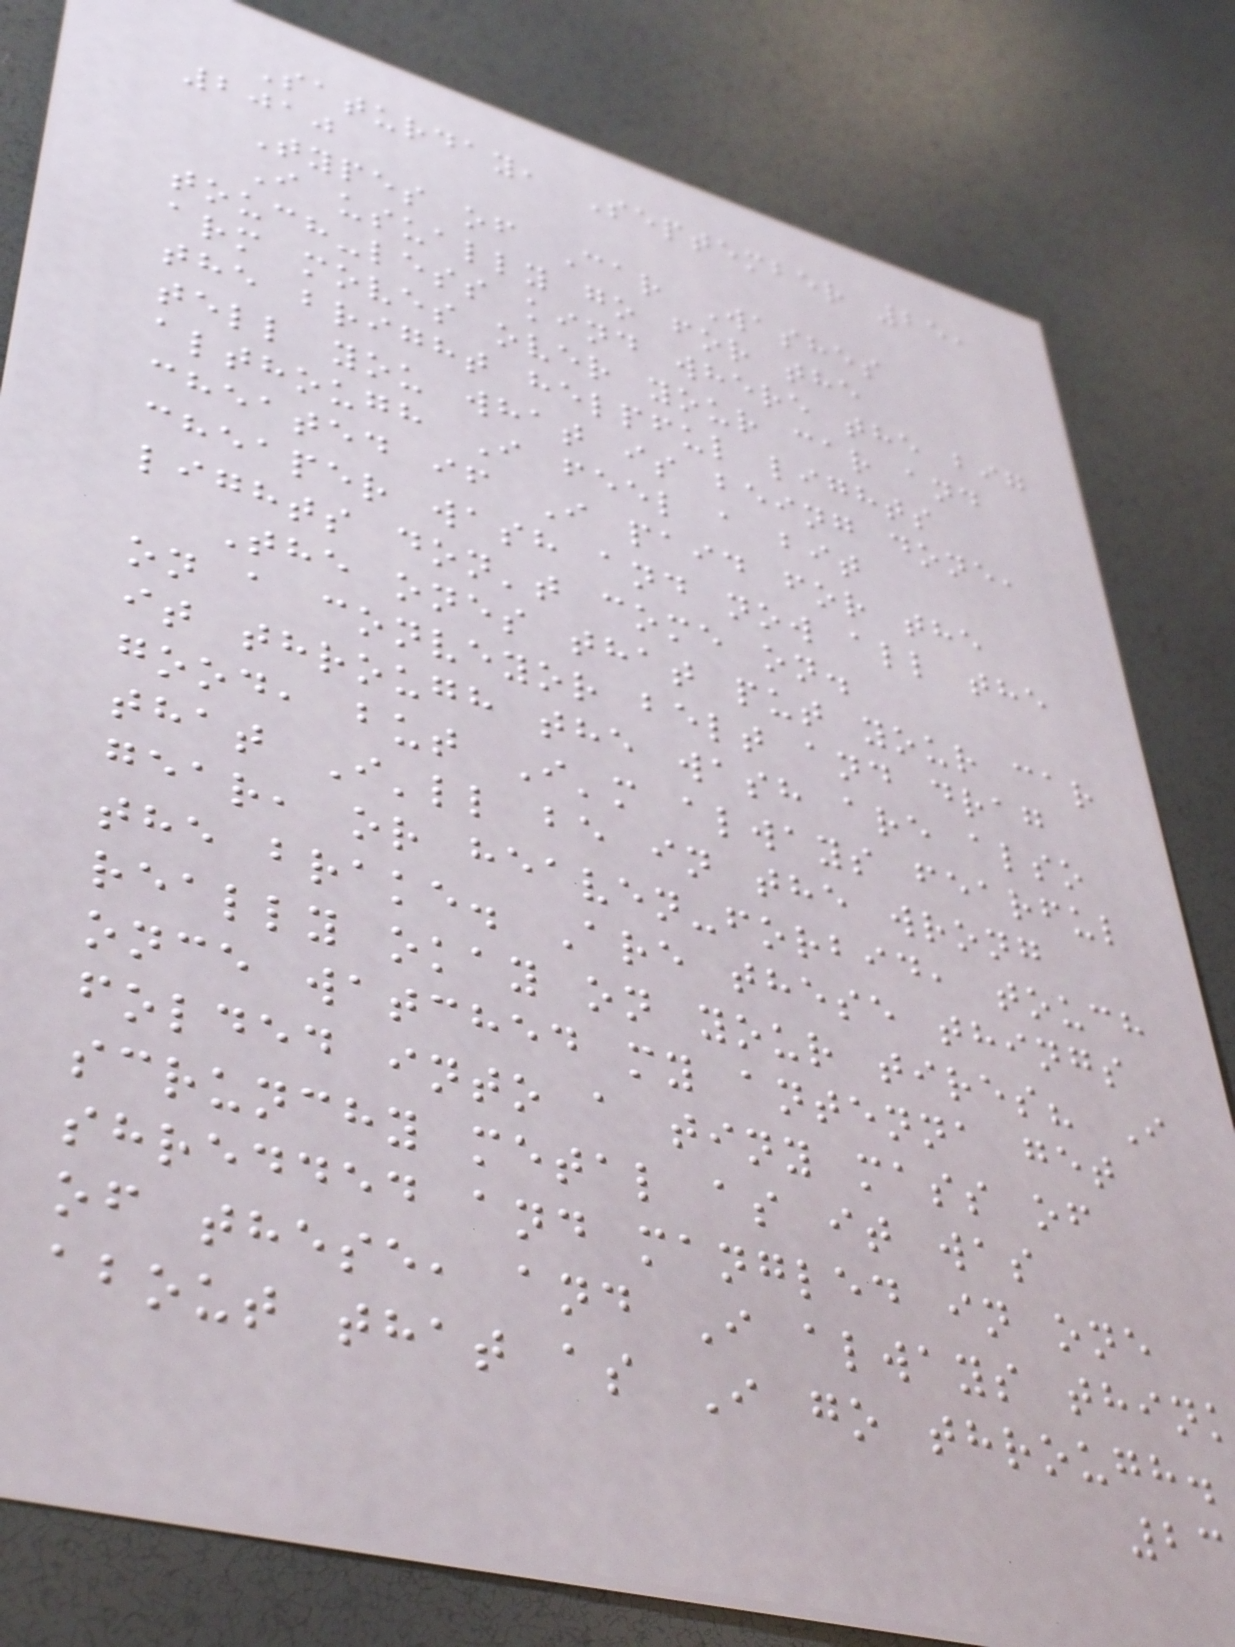Saturday, September 25,
2010
Types of Car Washes
I usually go for the
touch-less kind where the big
arm moves over your car and
the bright helpful lights
tell you what is being done,
although I feel a bit
cheated if I paid for the
cheaper wash and now all the
lights don't come on.
The ones that put your car
on a conveyor belt and drag
it through the wash are also
good, but I'm always fearful
that I'll be in the wrong
gear, or heaven-forbid, touch
the brake. Are these things
really okay on your tires? I
once watched my antenna get
folded into a tiny mass of
scrunchy metal as it was
shredded and mangled in one
of these, and I always thin
about that as I go through.
